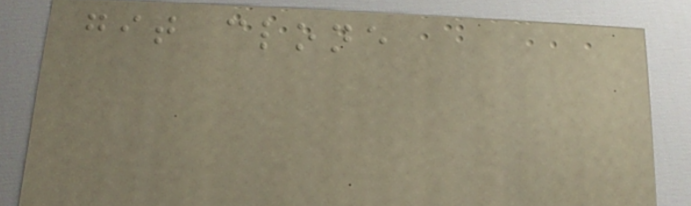git clone
